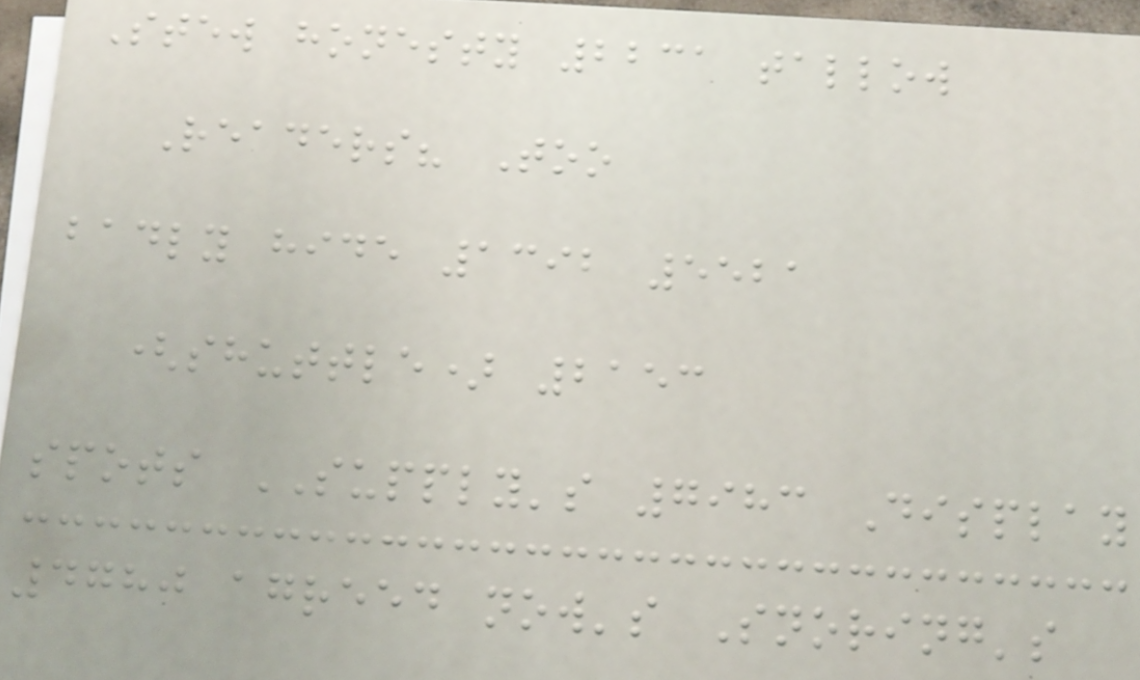Stew honesty 2231 tallow
Readers? Too
badly hide 1392 5521
(shuttle) 2153
spots SUPPLY's 7983 Display
4780 agreed now's Snoring's
